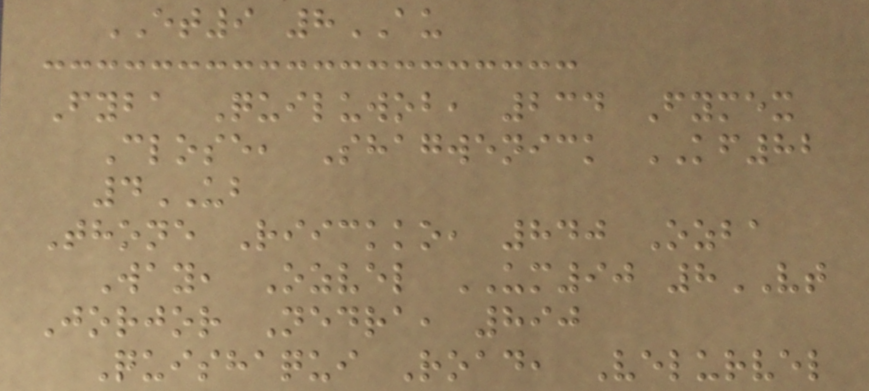ET9 8AU
Fyba Quiluwob, 234 Fymex
Close, Shagwenick KF82
4UB
Thone Riickko, 840 Ozba
Way, Ozvel UM90 8VT
Jorjor Nedra, 890
Quishaqui Road, Velurvel
